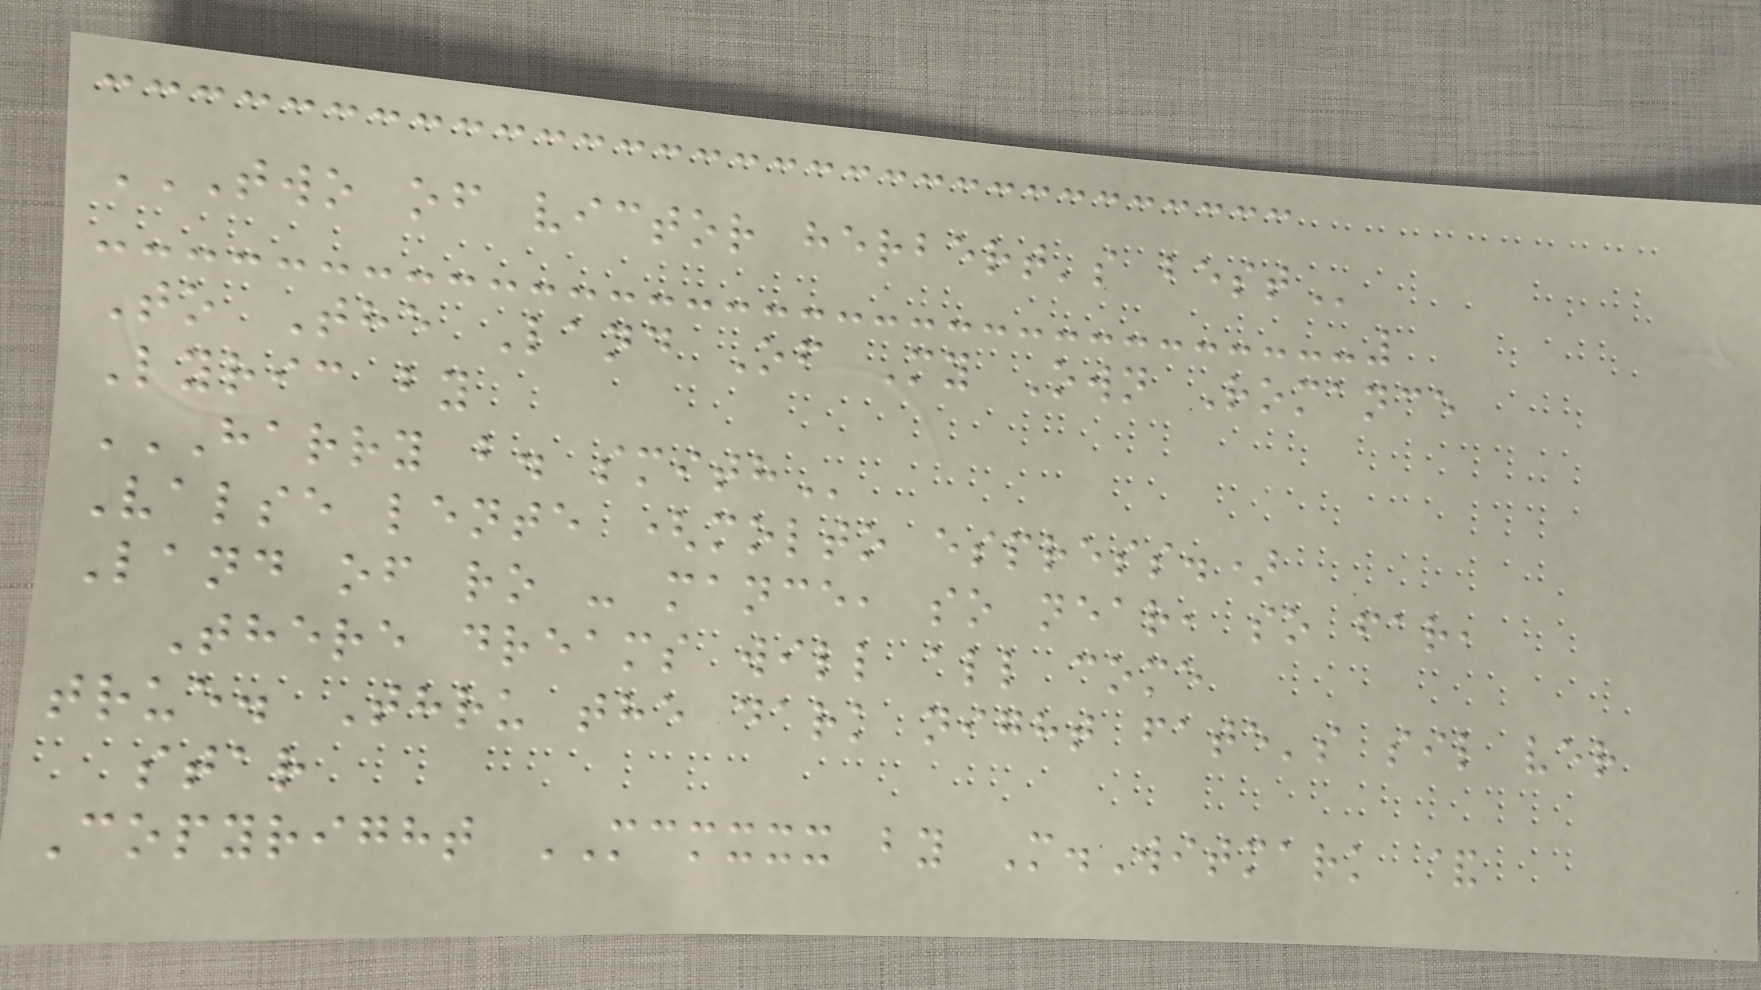TWO OF VICTOR HERBERT'S BEST
To The Land Of My Own Romance
Lyric by
HARRY B. SMITH
Valse lente (molto espress.)
Land of ro - mance, so near, so far,
There dreams will all come
true. Thru the dark night fate's sil ver
star
Copyright MCMXXX by M.Witmark &
